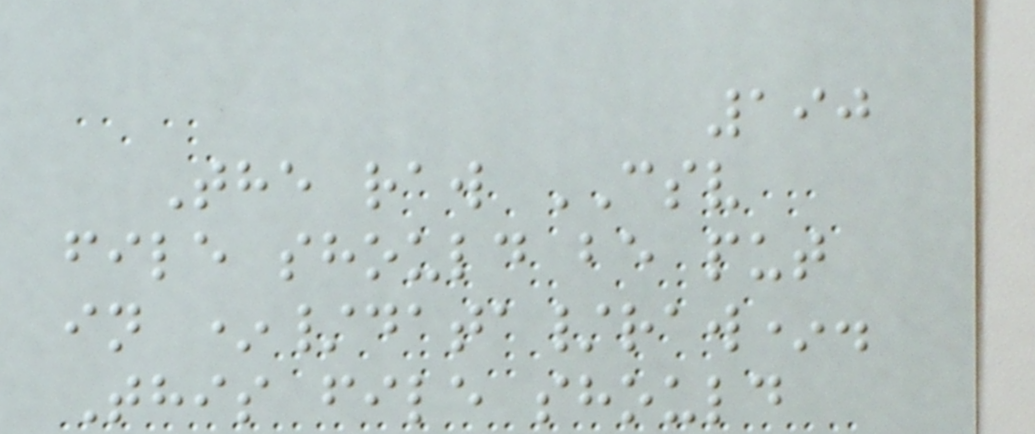190
The raw CSV
file should be put
in */data/raw*.
This file should
